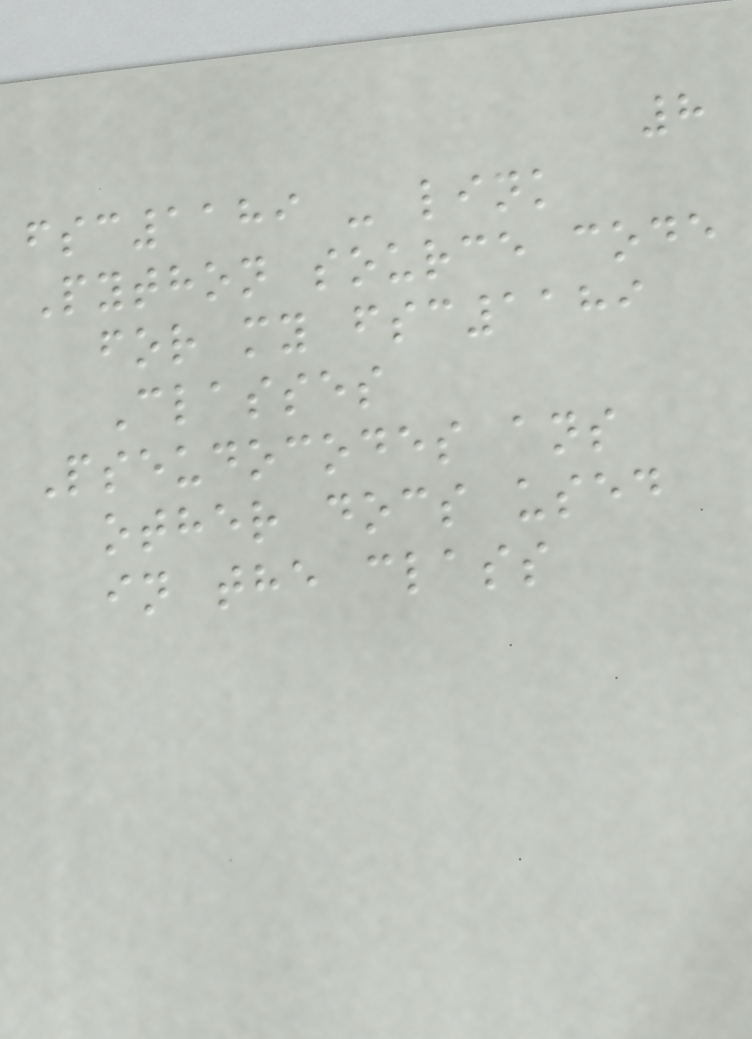8
fsc1189 - link
Python source code
for my fsc1189
Classes
Pseudocodes ans
other docs used
in the class
